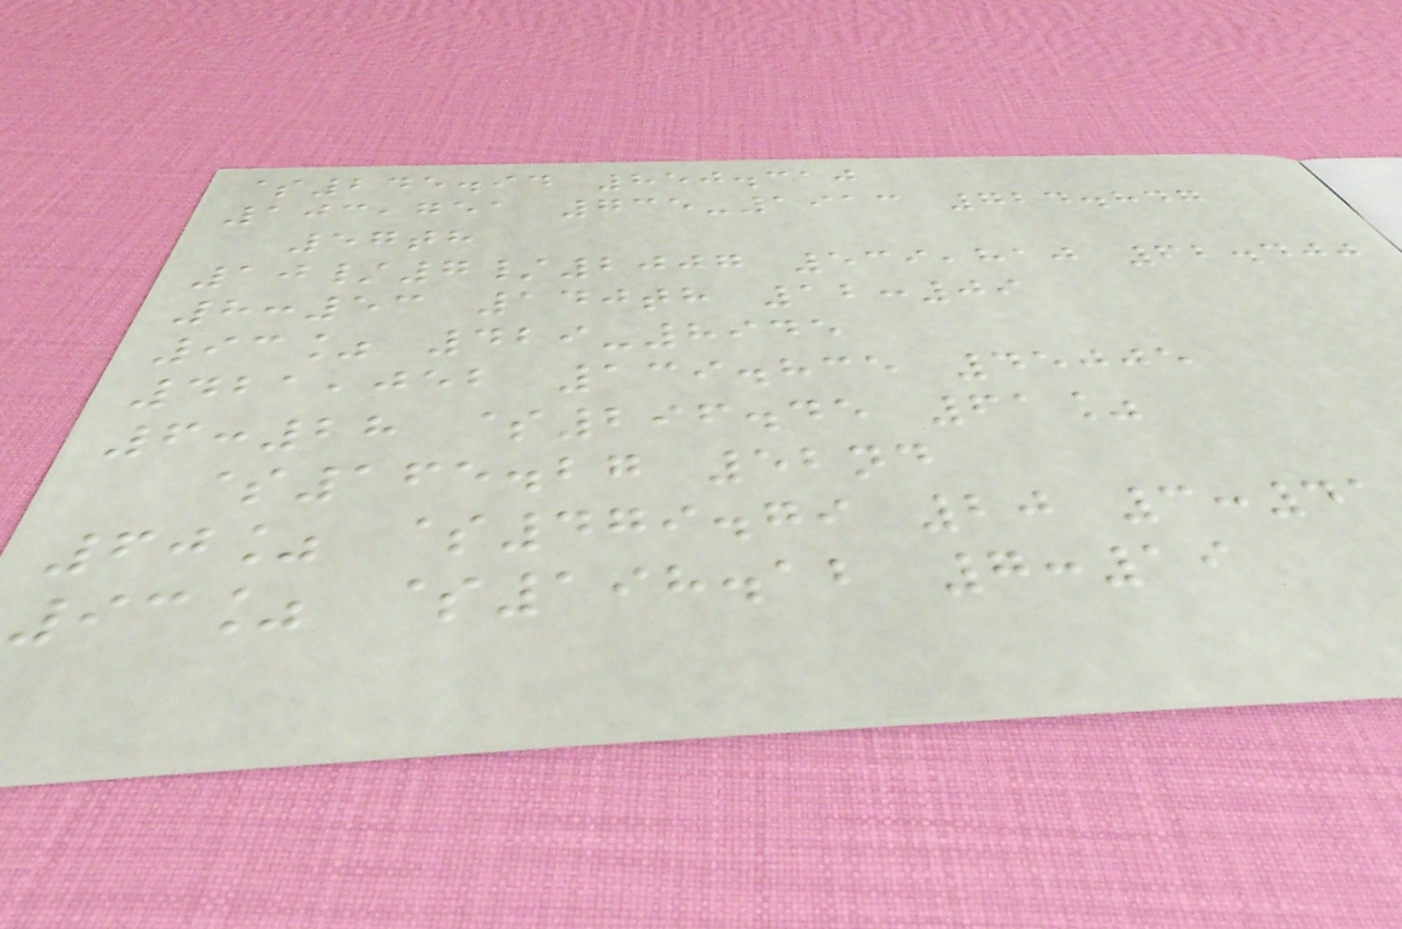$245.94 850.310
103,751 735-1913 724.847
57th
10/7/2007 539,810 62.400
8:53 140th 12:09
93% 429-8945
421,052 139.835 45005
6:28 $296.45 61%
$165.27 52nd
60% $479.79 20 3:41
93% $198.12 7:19
